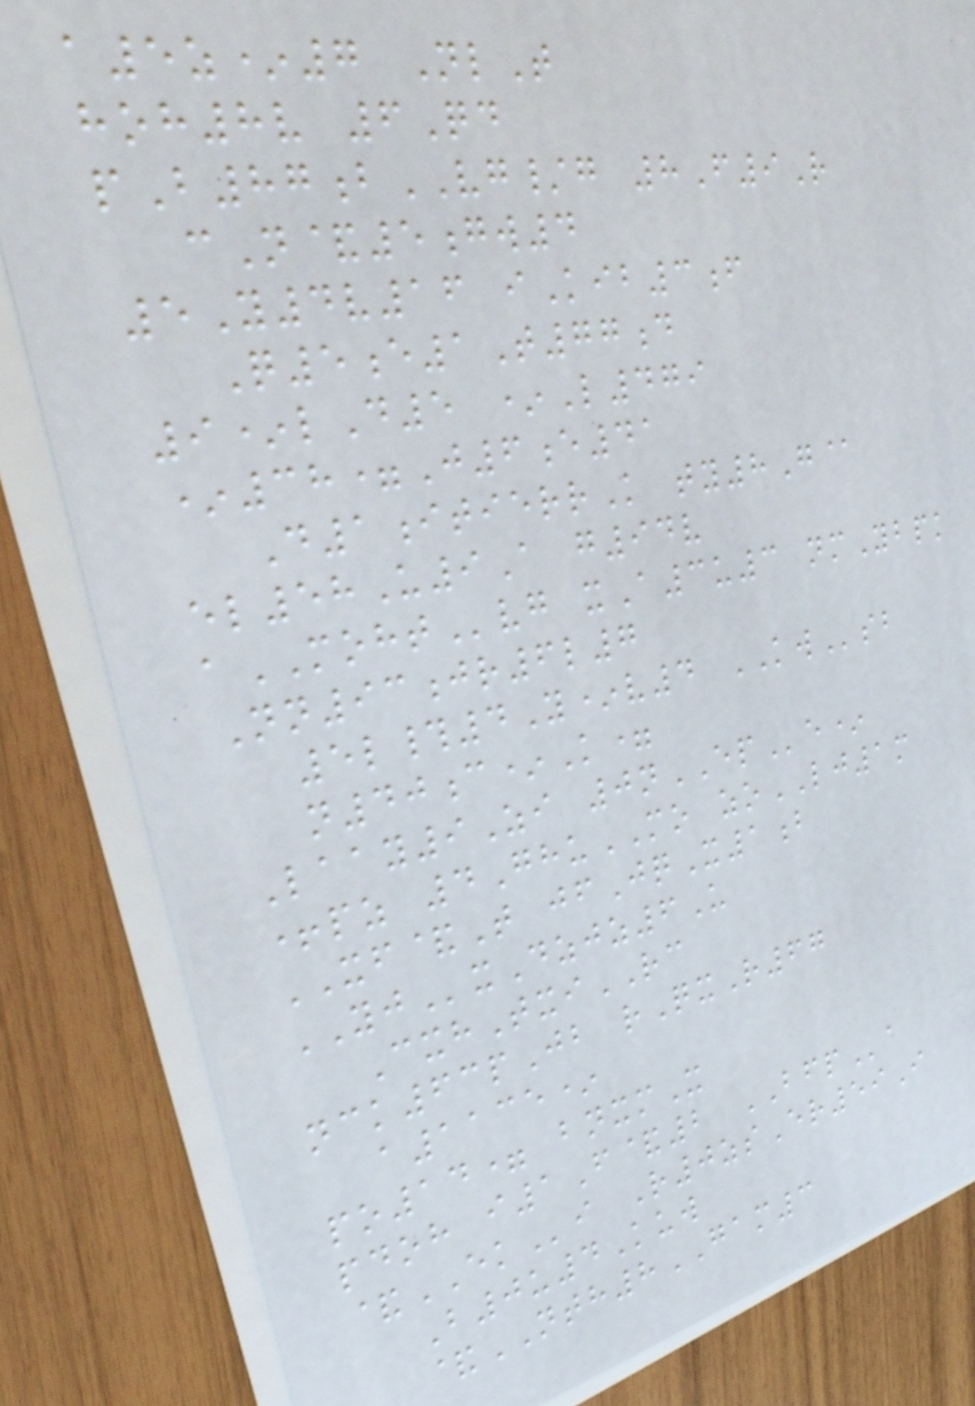a5z*7 NlT
hoh8v 6Qd
pB87bVG/g 8F9R
cN&5gw4
5Y4v16 iKib3f
Q5e1T77d
9*lD5 *L479
*38=J6e41
D1itierrK ty8G@
el58U9A g94v
aMOHTvg xA3u3 nmYbpk
Nn93jr6l7
5l#4Y*v4 KWsb
n40c*K=
Laay9Zi 0nEPe*
+pz 4GhuMO zoLJ1m
XF&T jfJqX1b
YJxDzjz6U
CxhTxiRC
nck63pJb rQxR67
a1135*
po14= bnxmX
pdoh i1F&2 BFPa
&EKi R0zsEr59I
B0u4Kuw
&NTH8GAM3
